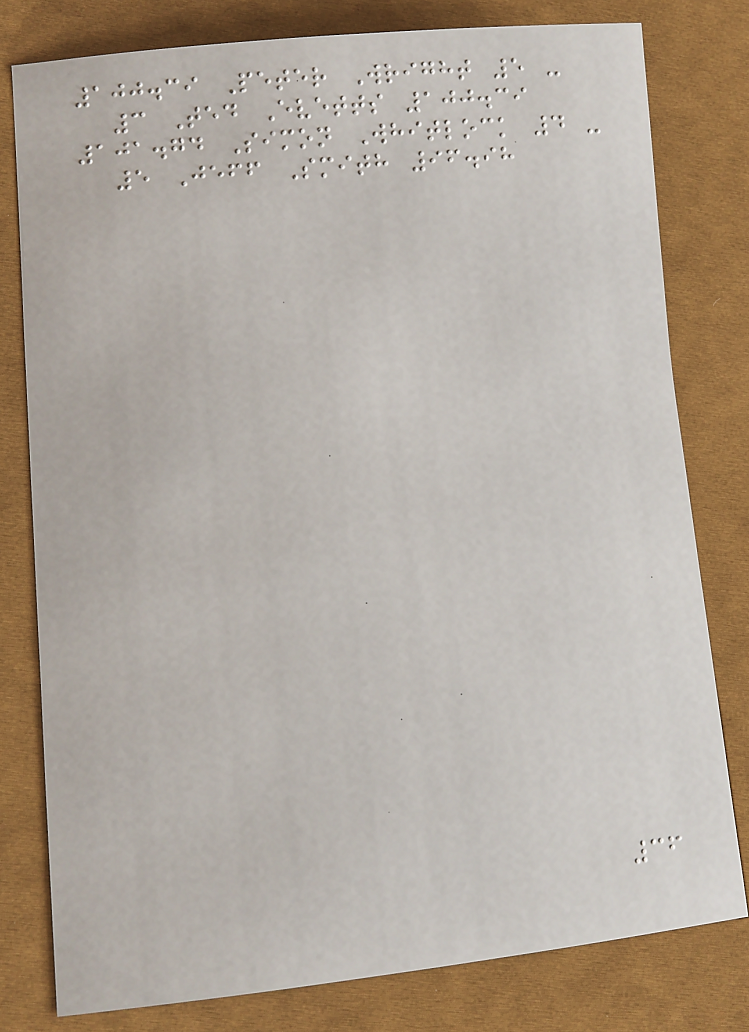100.39 Peter Wright 5 -
3 Ted Evetts 100.39
101.74 Simon Whitlock 4 -
5 Jeff Smith 96.98
36
